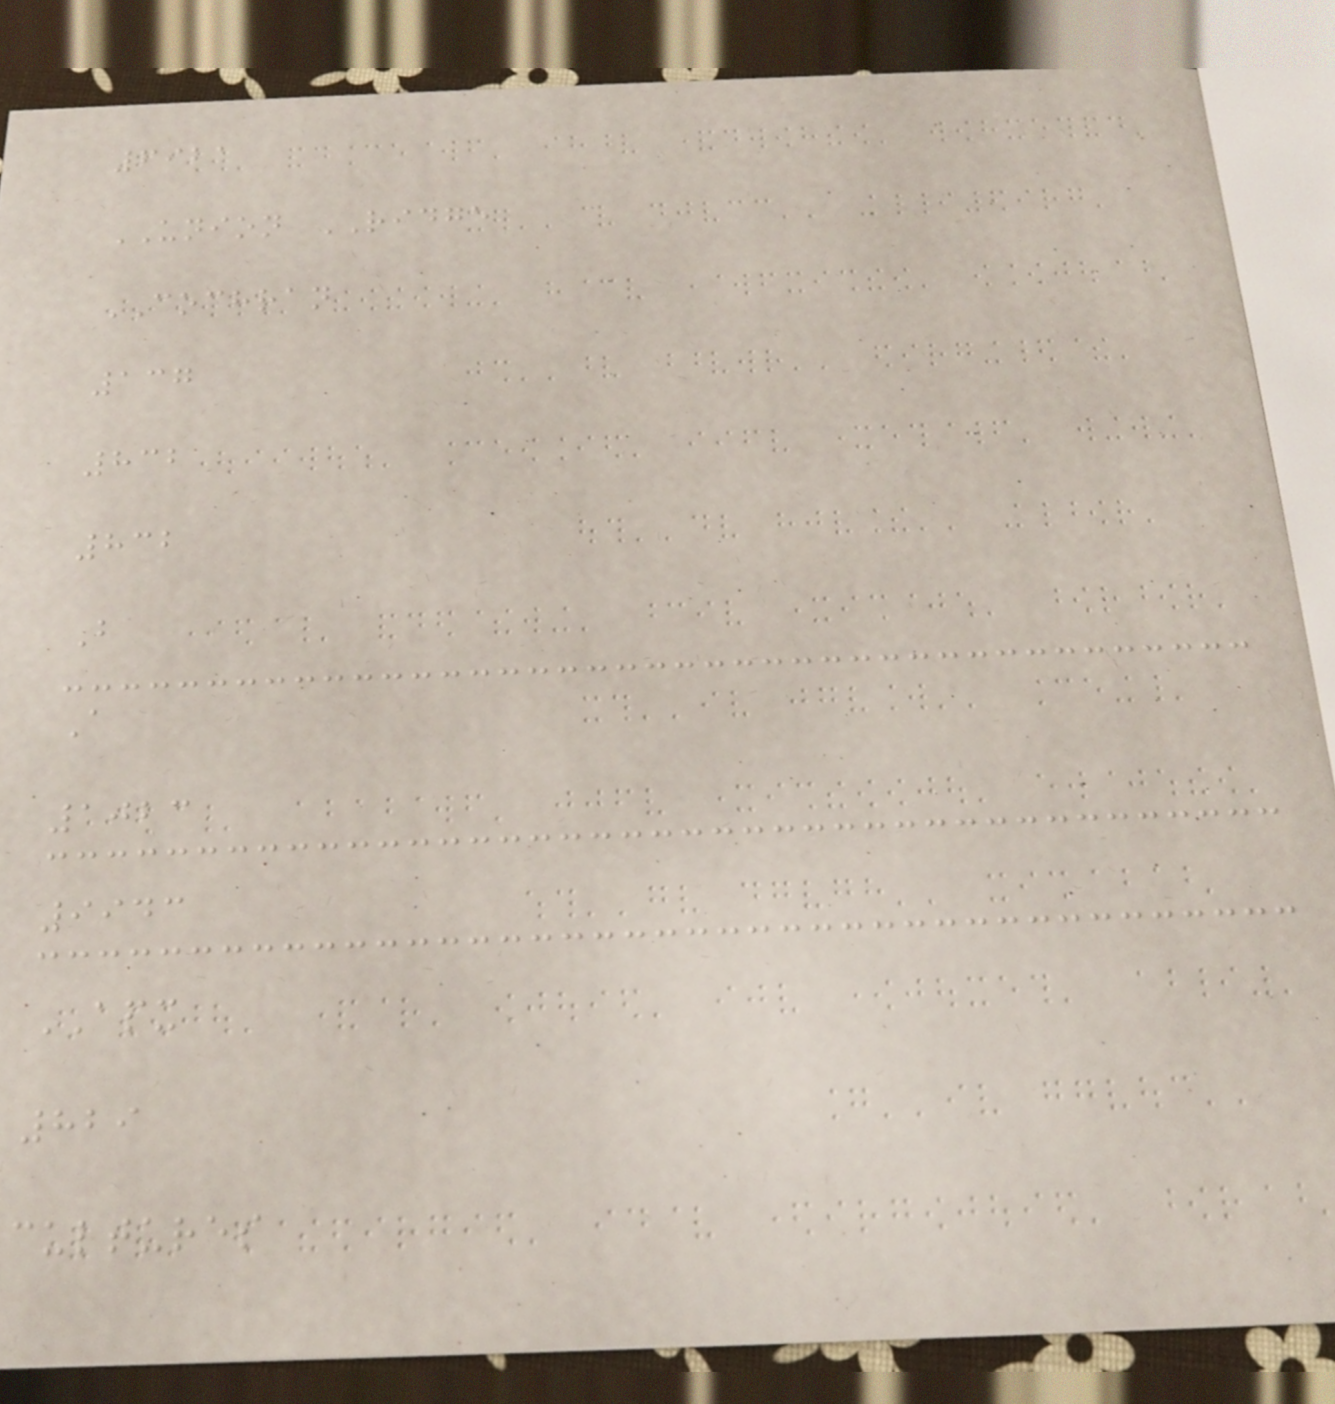6921
UNION RIDGE
COCHRAN
137
832
832
B
A
1023
9943
APX
829
cultures
